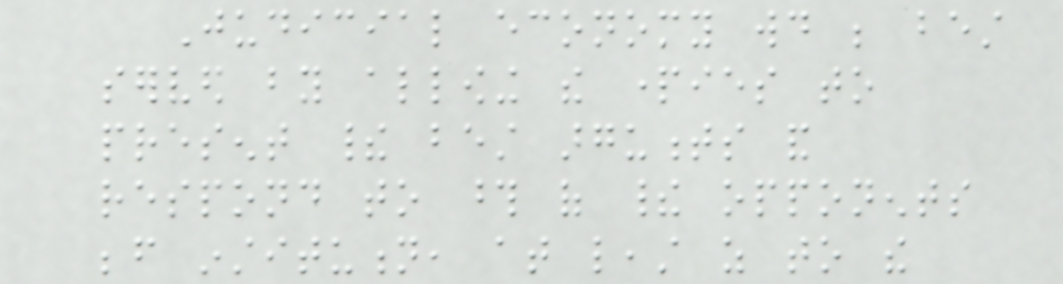Judicial economy would be best
served by allowing the parties to
present their best arguments and
respond to those of their opponents
before institution, at least as to the
